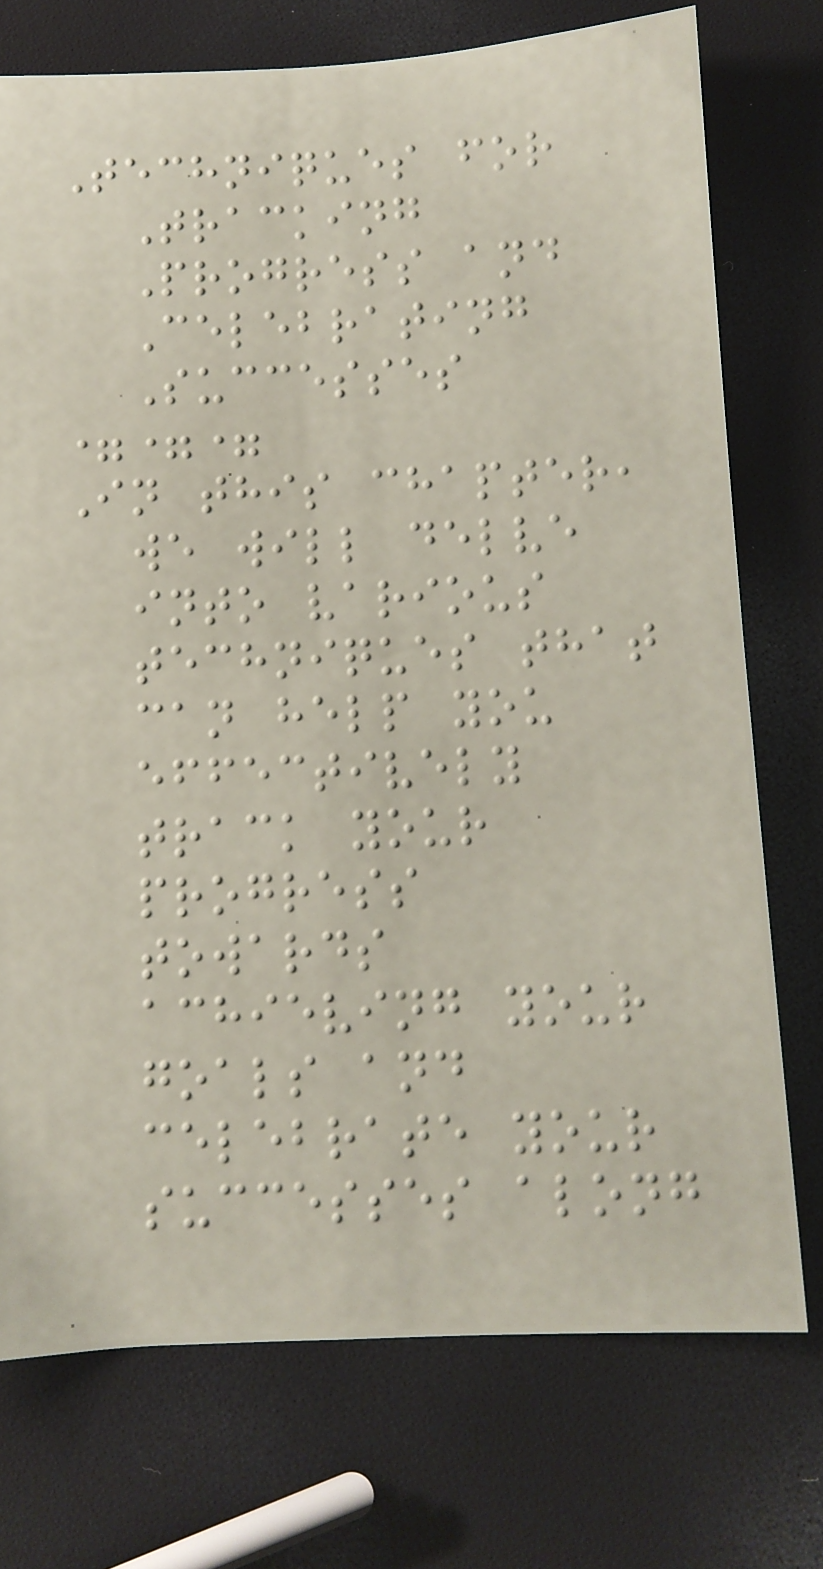Techniques for
Tracking
Progress and
Celebrating
Successes
===
In this chapter,
we will delve
into various
techniques that
can help you
effectively
track your
progress
towards
achieving your
goals and
celebrate your
successes along
